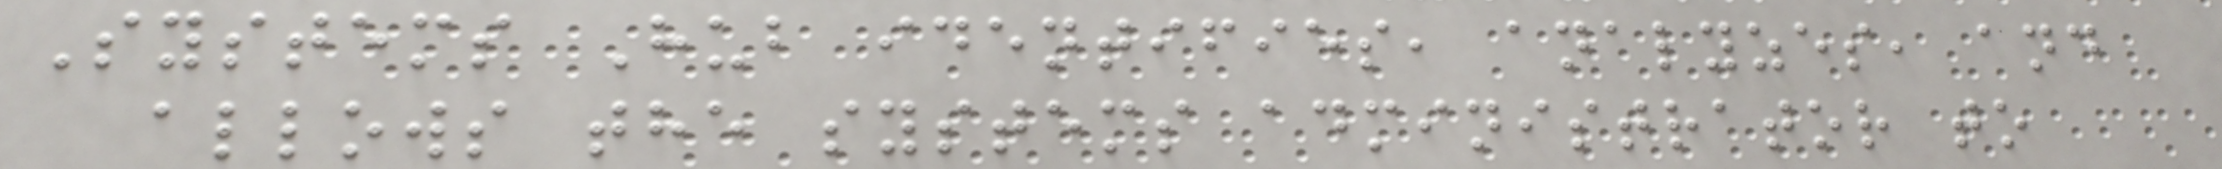Systems Hub identifies, analyzes, and
allows the systems administrator to
